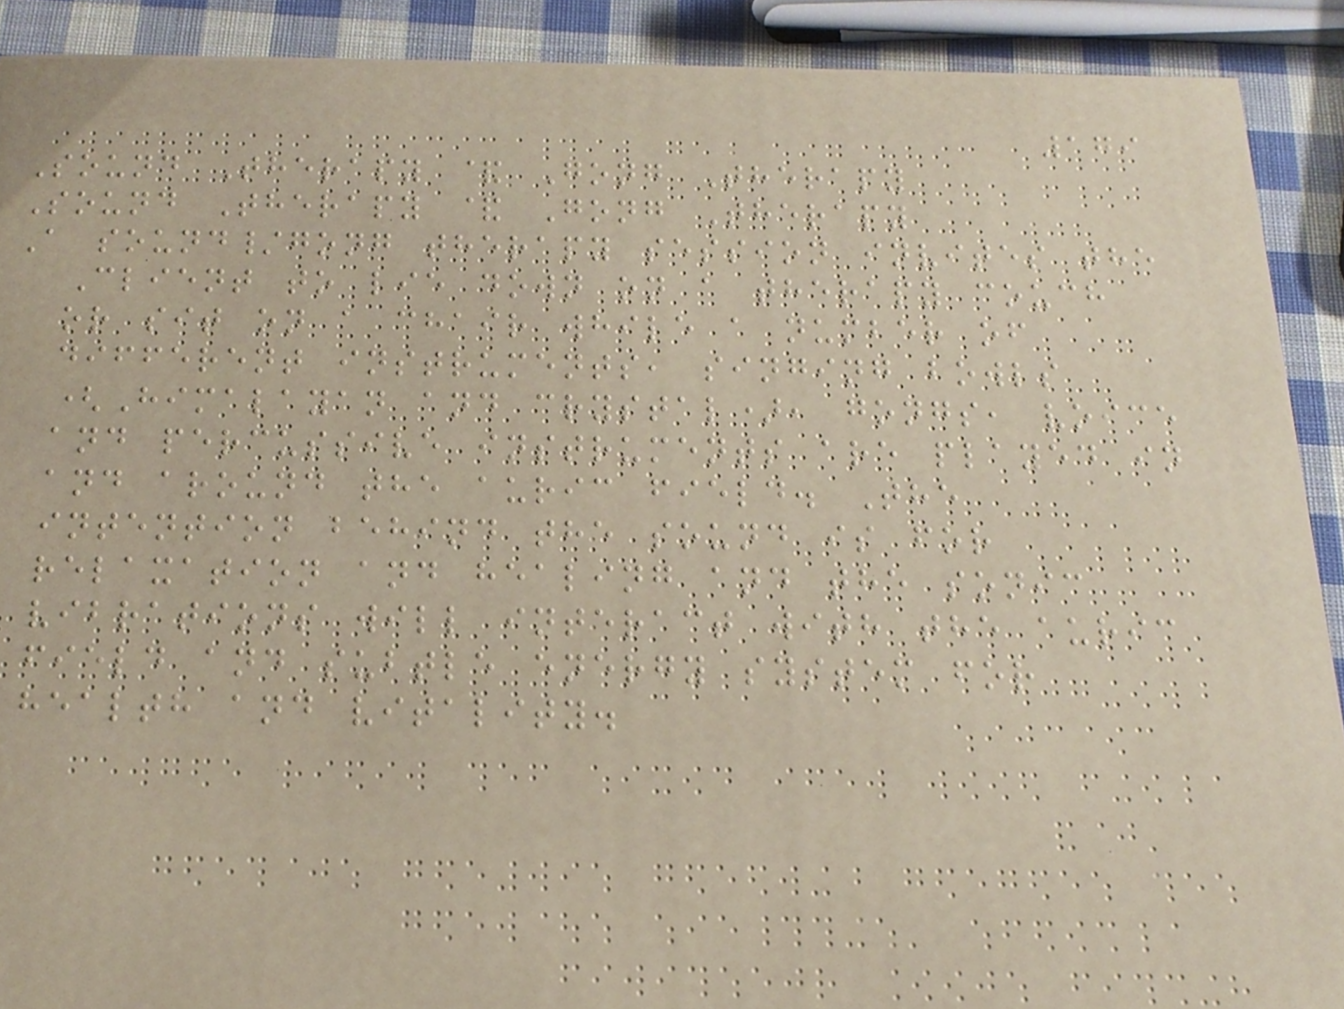179
Sound Therapy & Gong Therapy
Sound Therapy & Gong Therapy
A sound/gong therapy session invites the
Client to lie down on a therapy couch
or sit on a chair while a number of
different instruments, singing bowls
(Himalayan and crystal), gongs, voice
and percussive instruments are played in
and around the auric field. The
intention behind the sound is for
relaxation and healing and the sonic
vibrations will interact with the auric
field and subtle energy system for
health and vitality.
